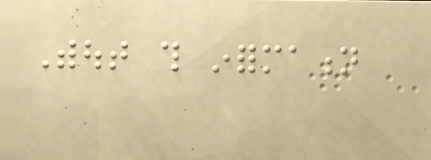Without this information
